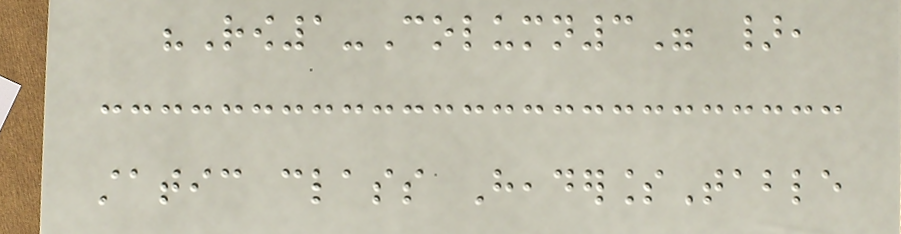"Row1-Column3" },
static class HeaderlessTable
